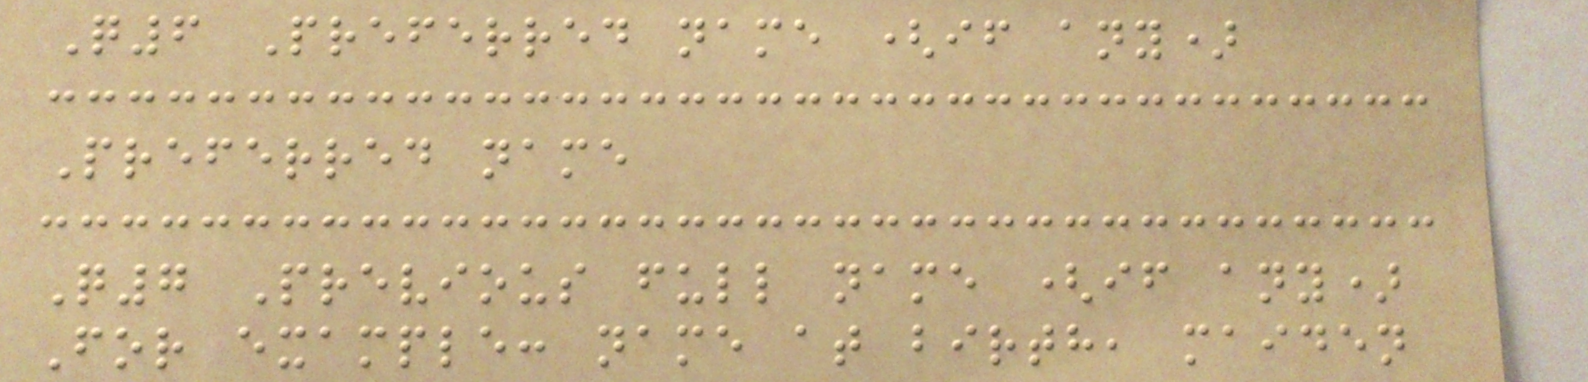Q6 Preferred name (if any)
Preferred name
Q7 Previous full name (if any)
For example: name at birth, maiden
